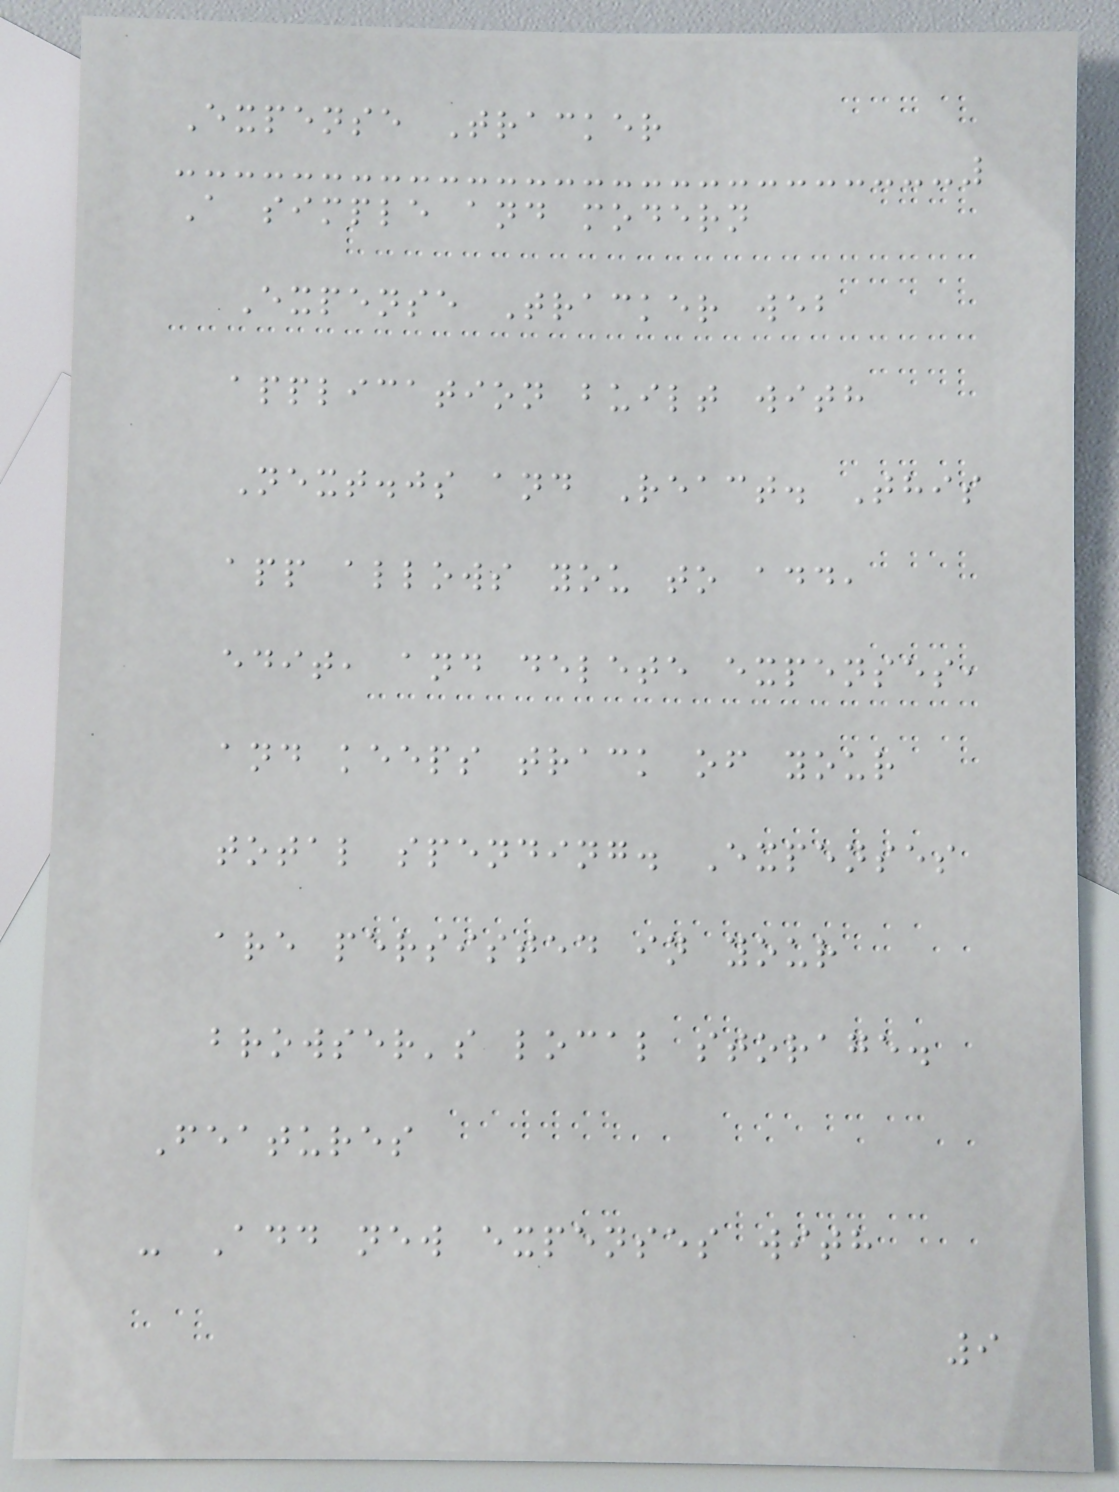Expense Tracker
A simple and modern
Expense Tracker web
application built with
Next.js and React. This
app allows you to add,
edit, and delete expenses,
and keeps track of your
total spending. Expenses
are persisted in your
browser's local storage.
Features
- Add new expenses with
9
